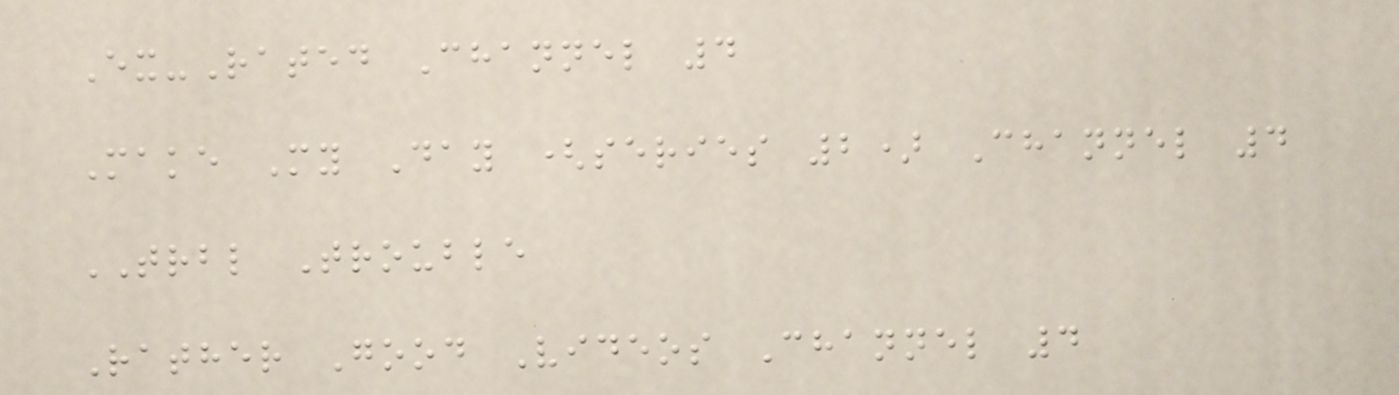Ex-Rated Channel 4
Make My Day (series 2) Channel 4
TRBL Trouble
Rather Good Videos Channel 4
